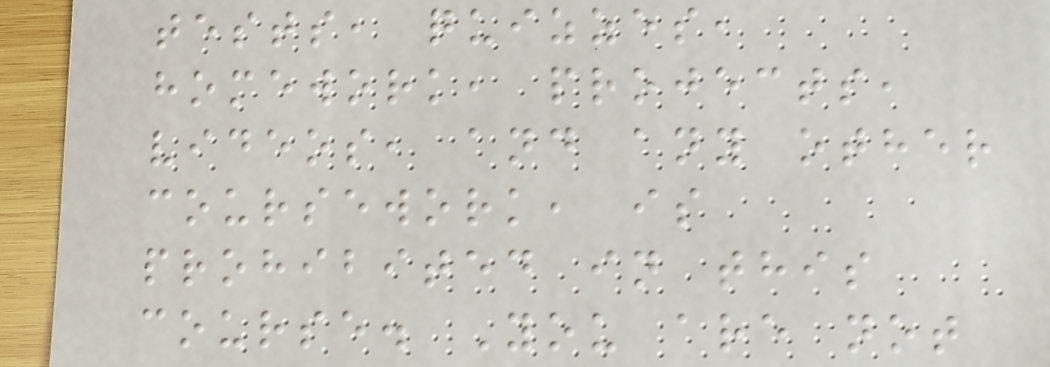tests, quizzes,
homework, projects,
videos, and any other
coursework, is
prohibited in this
course. You are not
